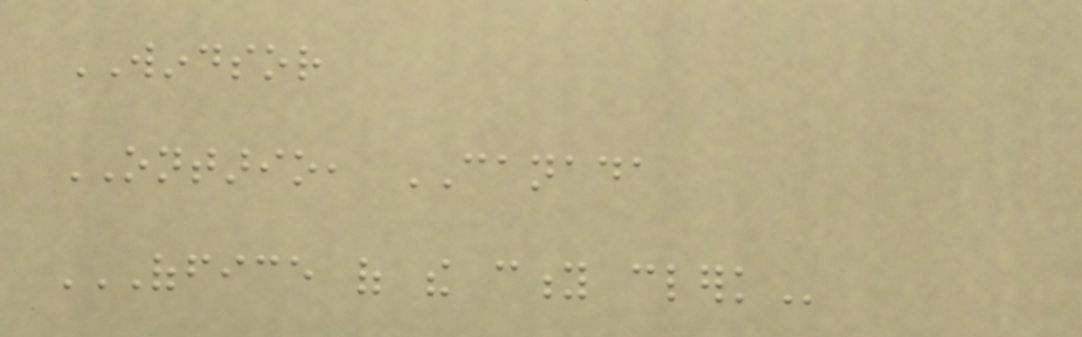WINDSOR
ONTARIO, CANADA
OFFICE OF THE CITY CLERK
